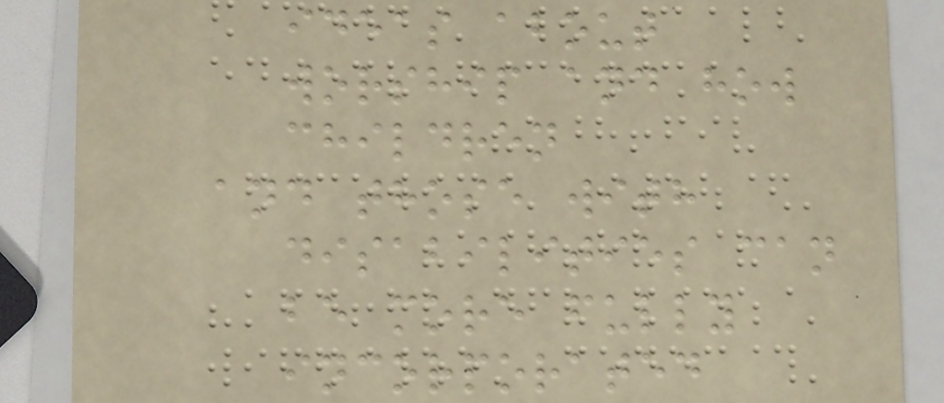ideas about
worship and how
children
and those with
disabilities can
be more fully
incorporated
